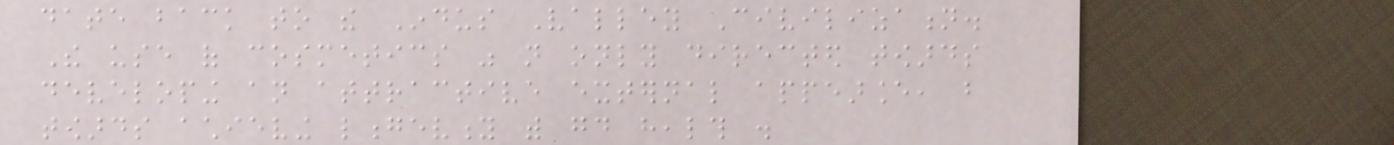date back to the Indus Valley Civilization.
The use of cosmetics was not only directed towards
developing an attractive external appearance, but
towards achieving longevity with good health .
